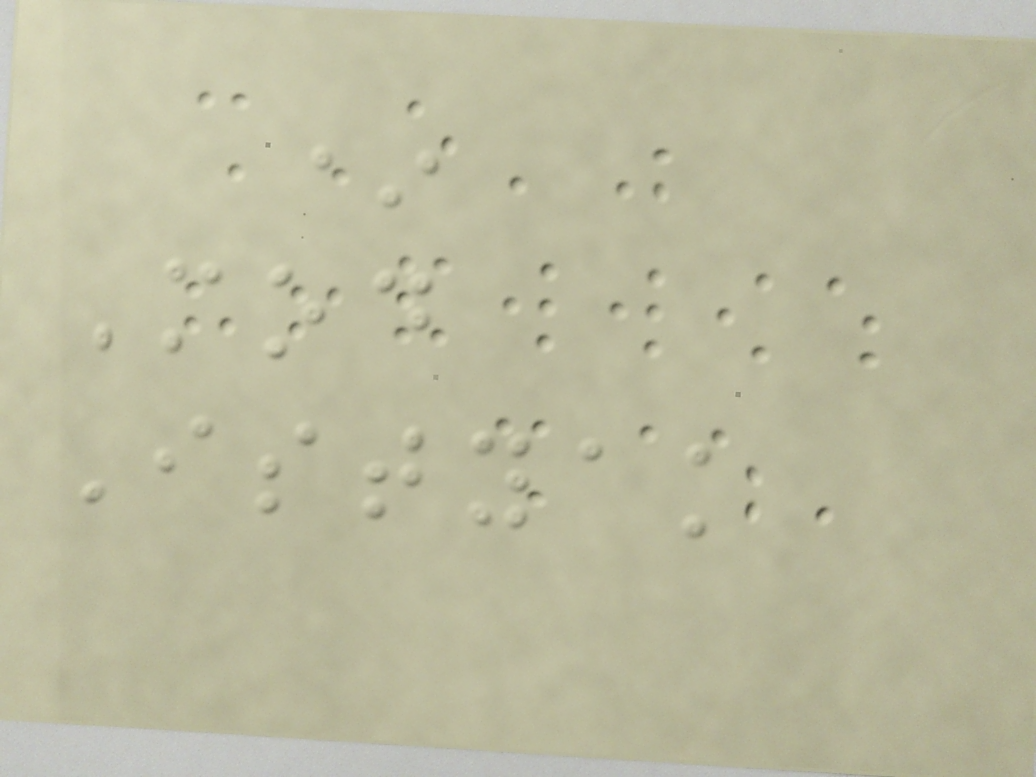*
Mod
Istyak
